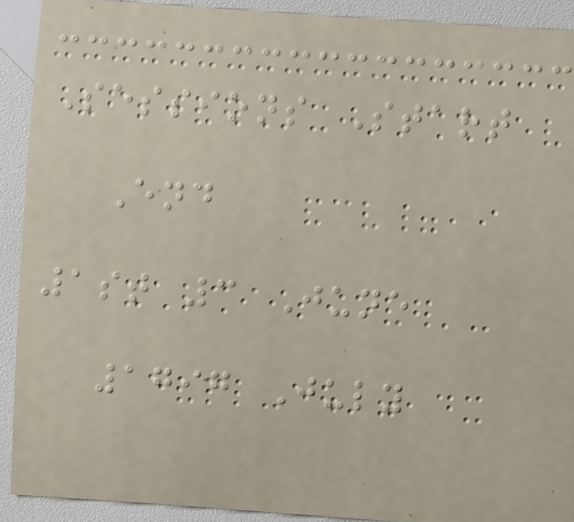Sessions Start
End
1st 3 June
1797 July
